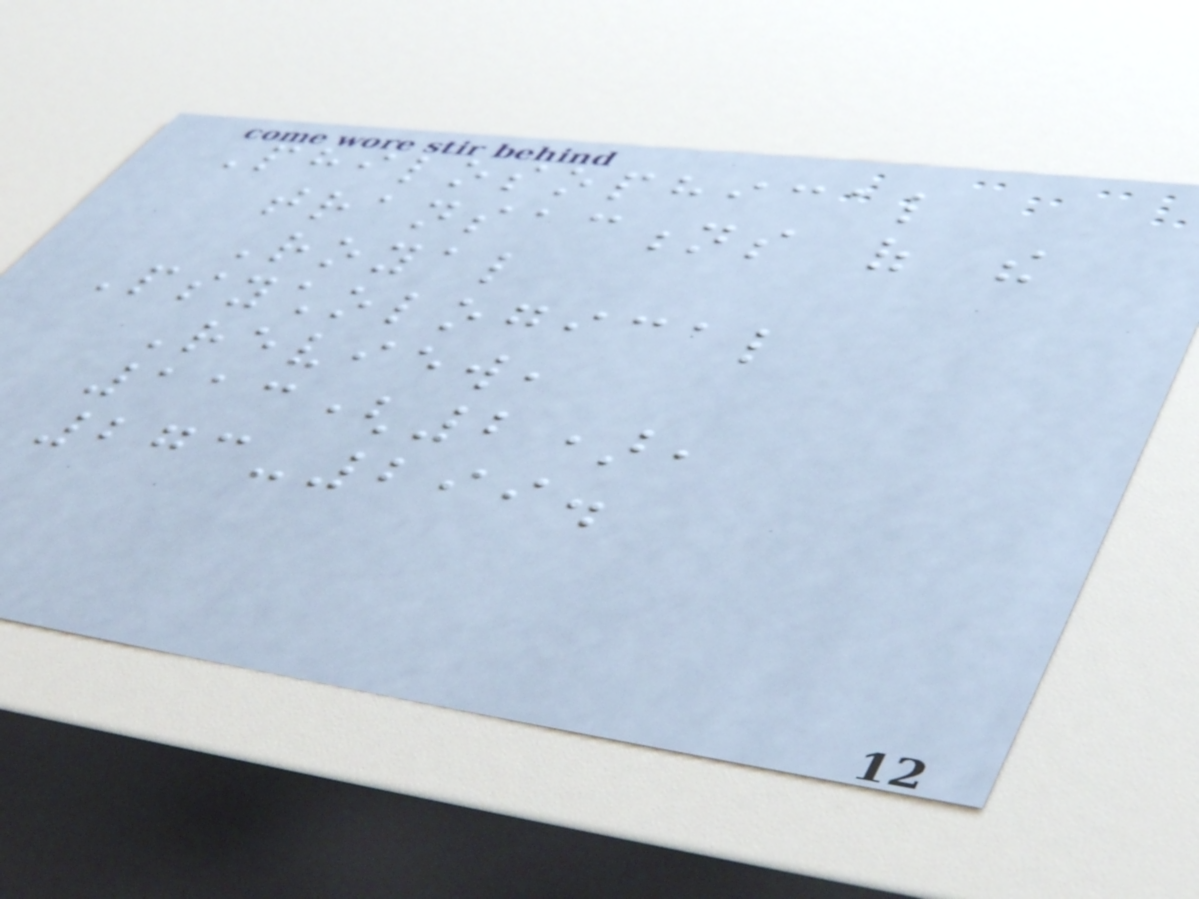Philosophical
transactions of the
Royal
Psychological
Review,
113(2),
273-299.
